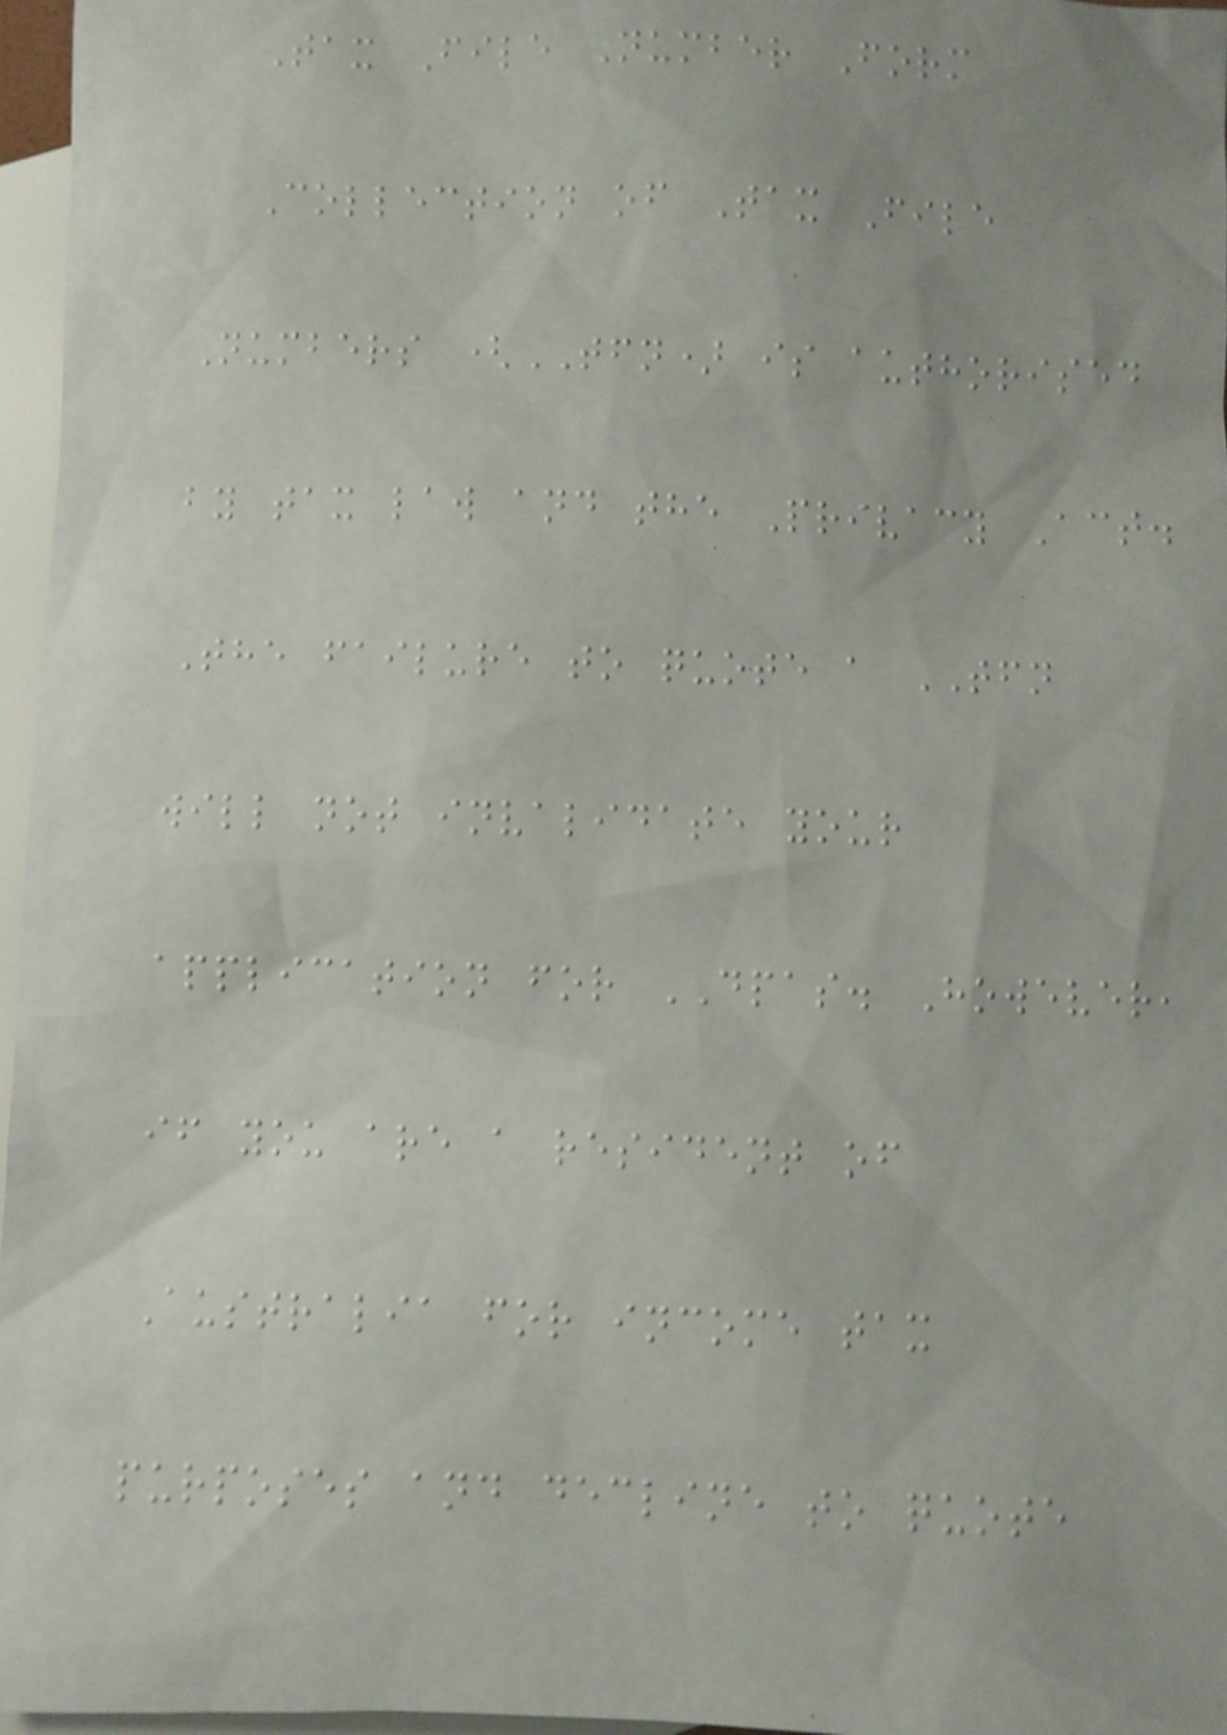Tax File Number Form
Collection of Tax File
Numbers (TFN) is authorised
by tax law and the Privacy Act.
The failure to quote a TFN
will not invalidate your
application for DPAS. However,
if you are a resident of
Australia for income tax
purposes and decline to quote
